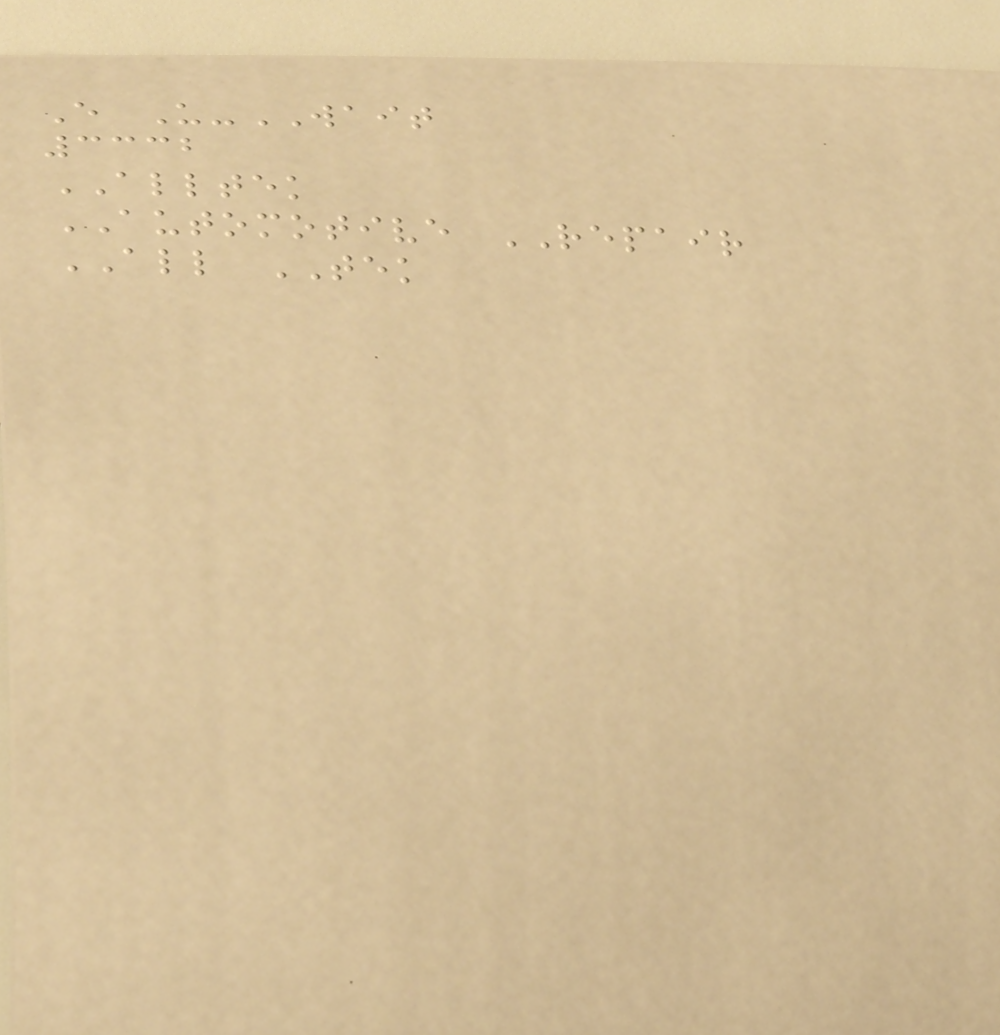E U-WAIT
3332
ALLTEK
AUTOMOTIVE REPAIR
ALL TEK
